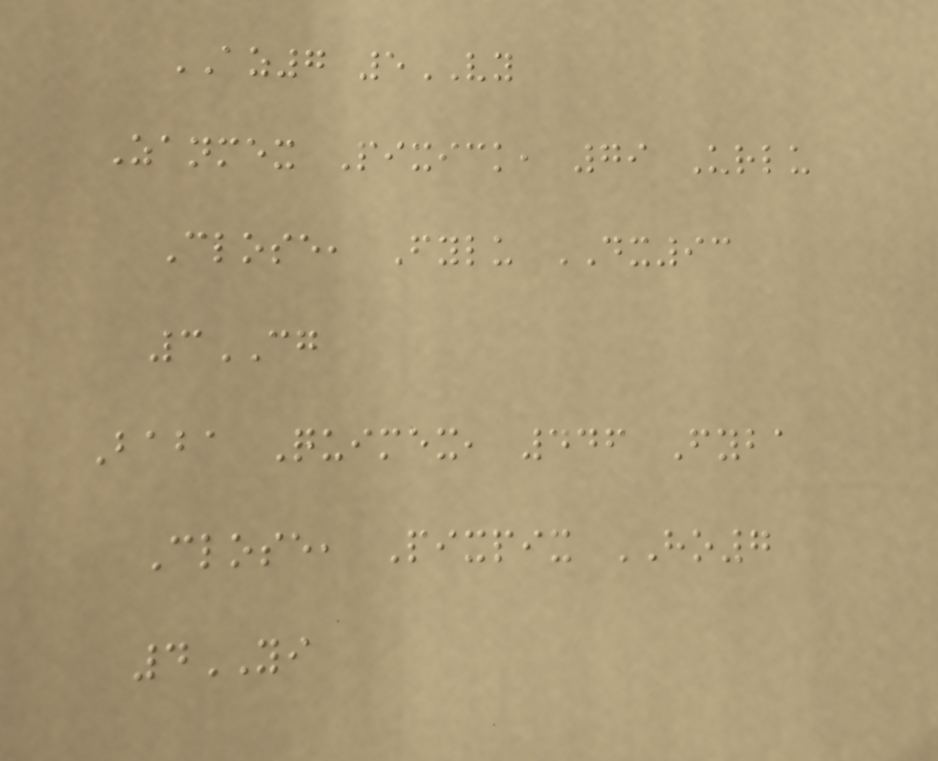AZ7 5VY
Zanmex Pixick, 79 Urlu
Close, Fylu DX93
3CG
Baba Quimex, 446 Fyba
Close, Pixpix HO7
4YI
